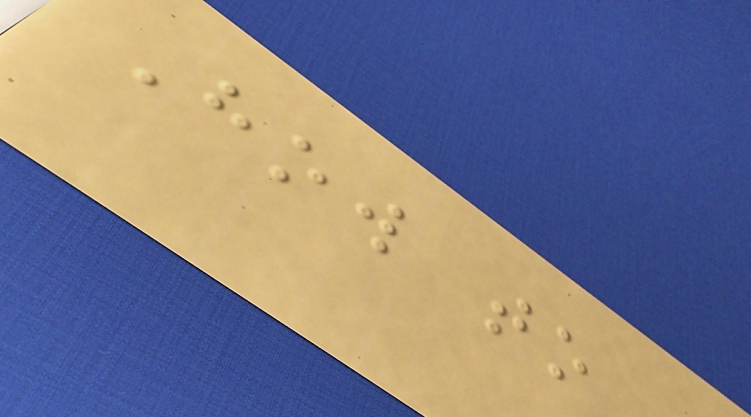How to
